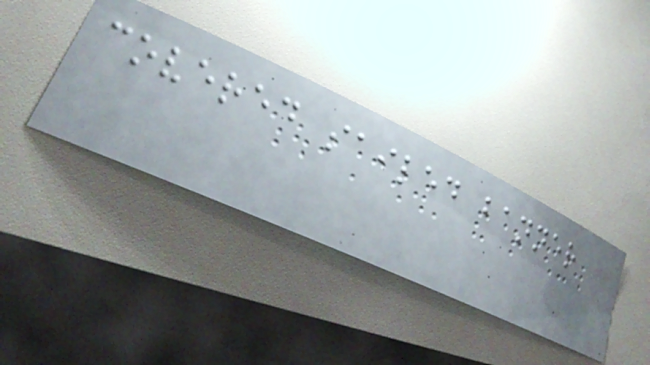covered sailed banner
